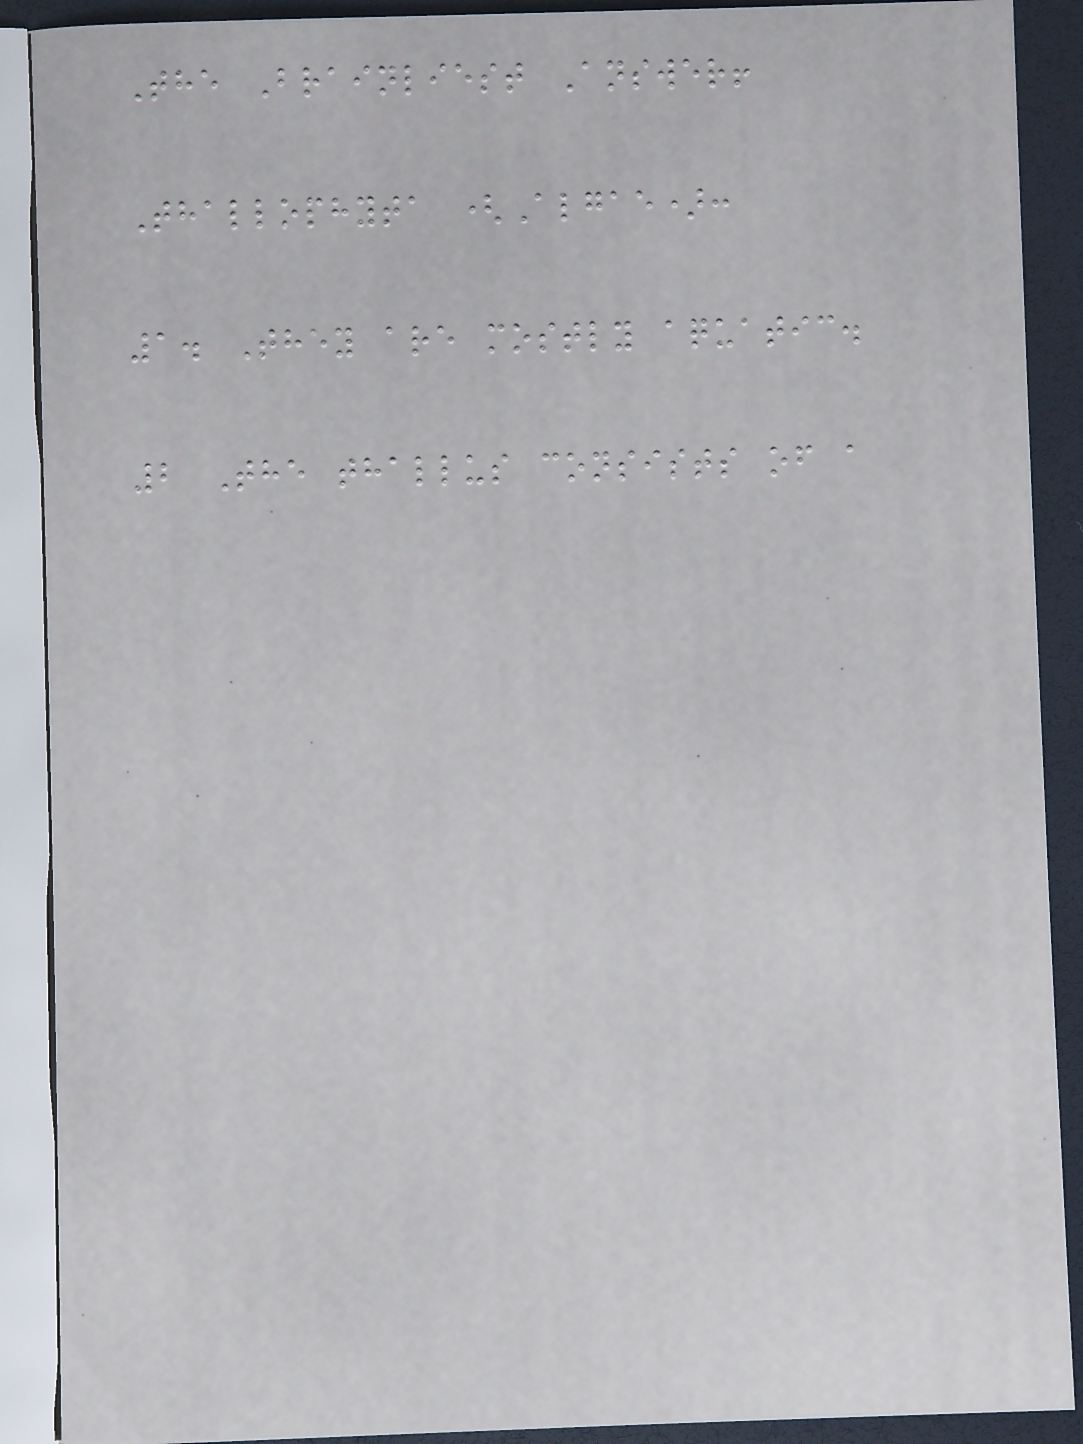The Brainliest Answer!
Thallophyta (Algae):
1. They are mostly aquatic.
2 The thallus consists of a
